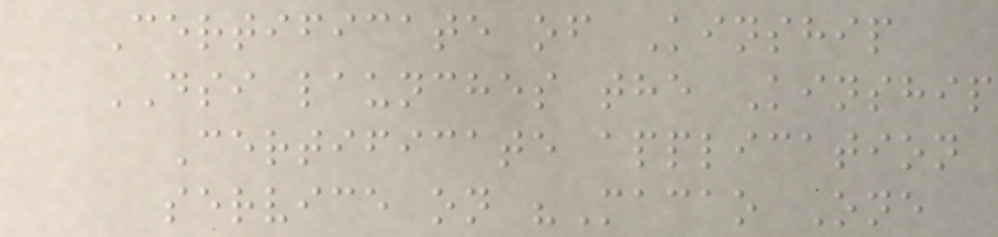Certificate of Kinship
DSI launches the Kinship
Certificate application
service on "Macao One
